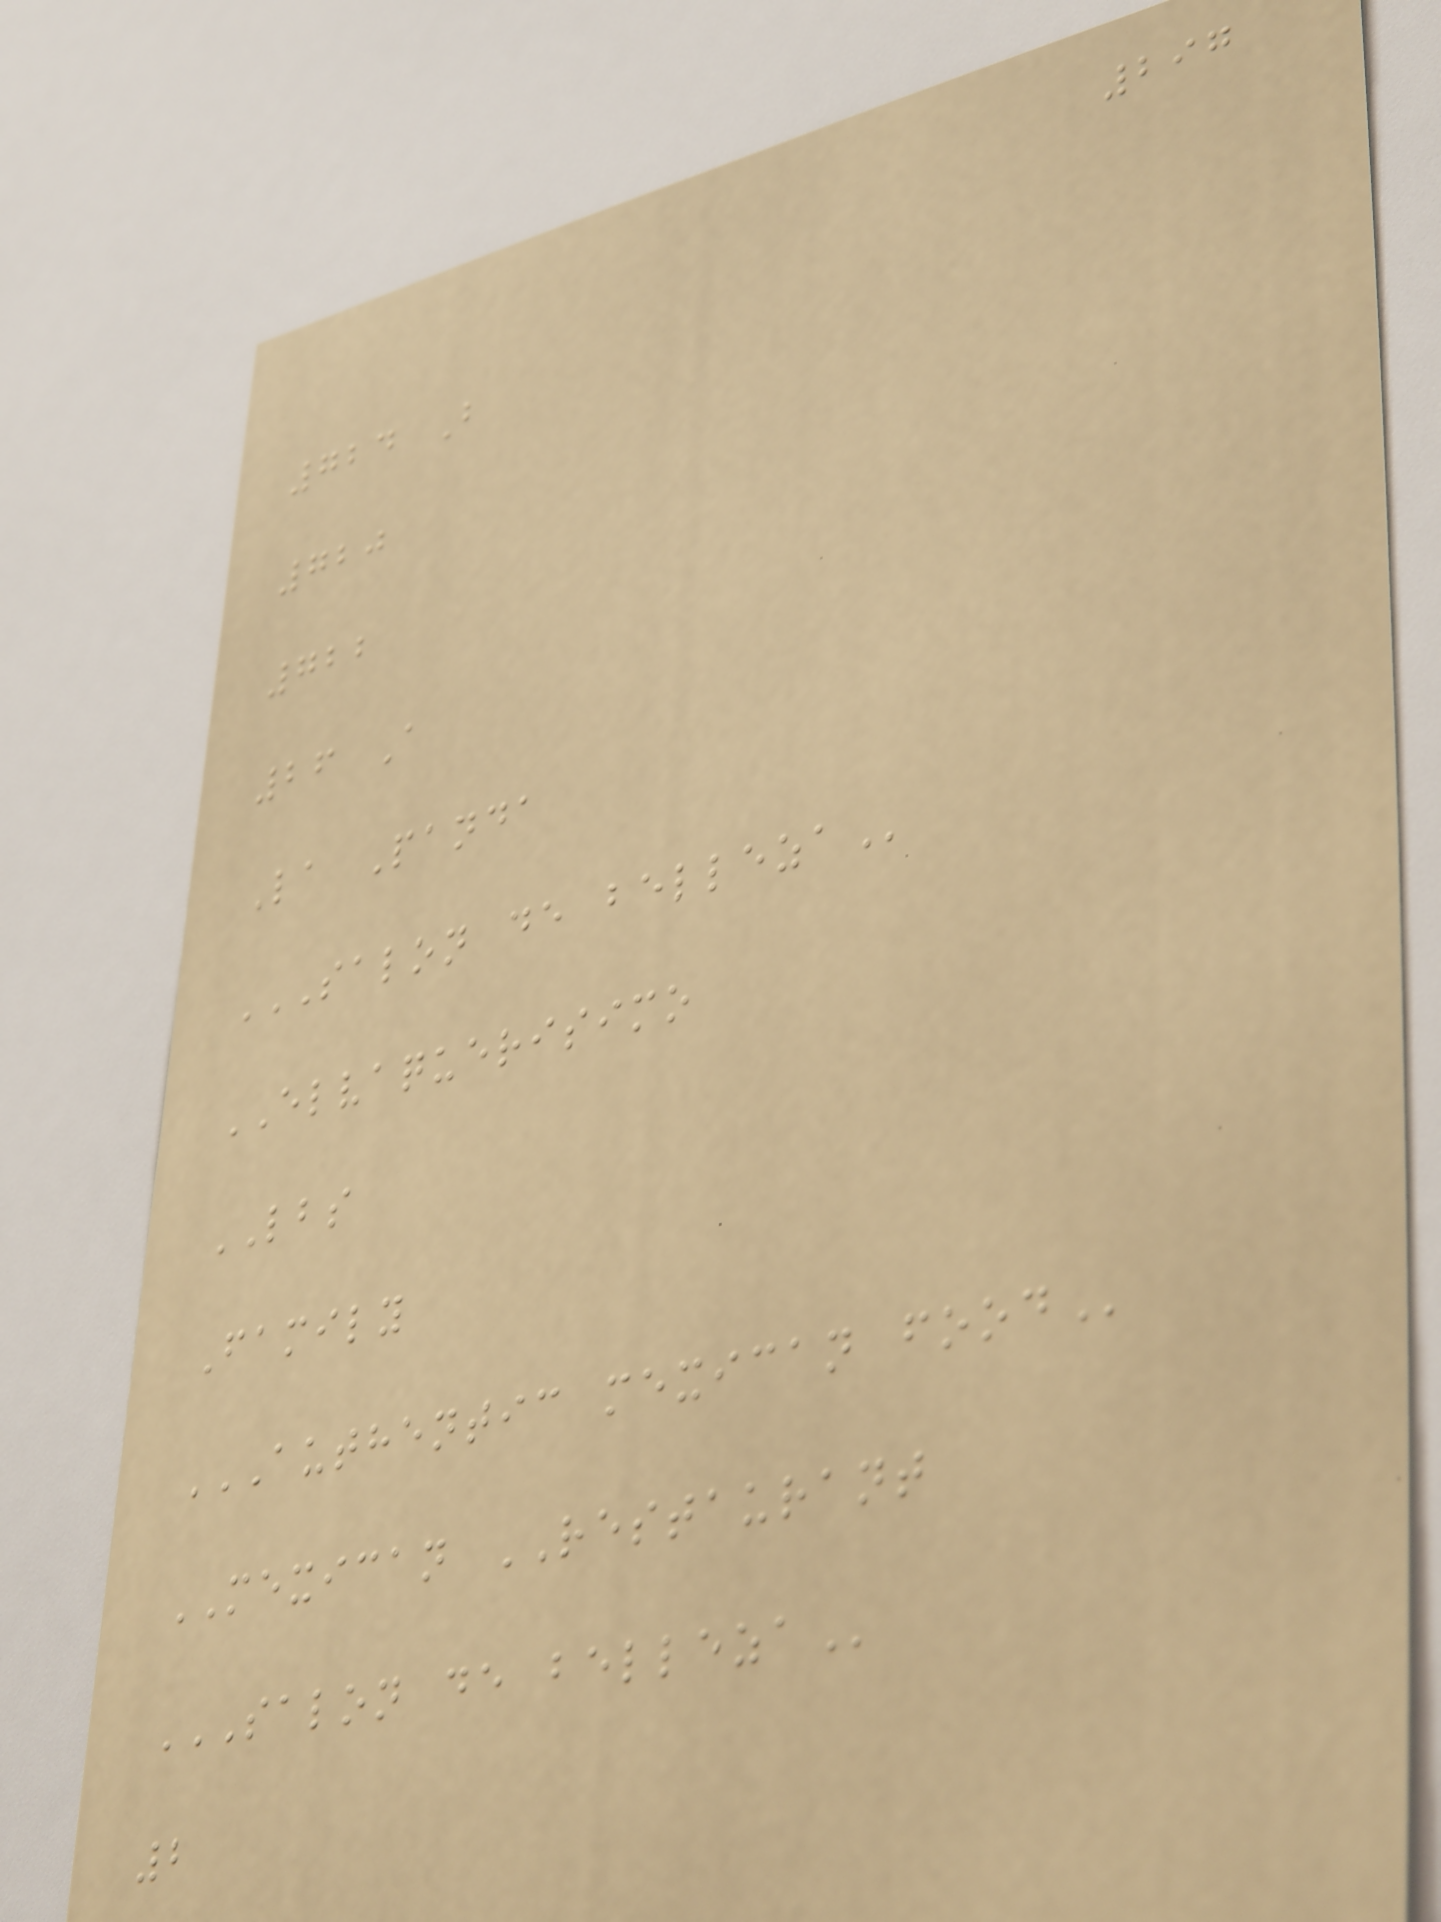297
724 B
720
722
26 A
La Panda
SALON DE BELLEZA
ELVAQUERISIMO
LBS
Family
AUTHENTIC MEXICAN FOOD
MEXICAN RESTAURANT
SALON DE BELLEZA
2
